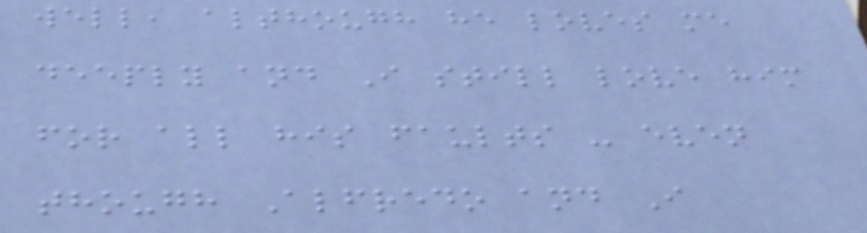well, although he loves me
deeply and I still love him
for all his faults - even
though Alfredo and I
